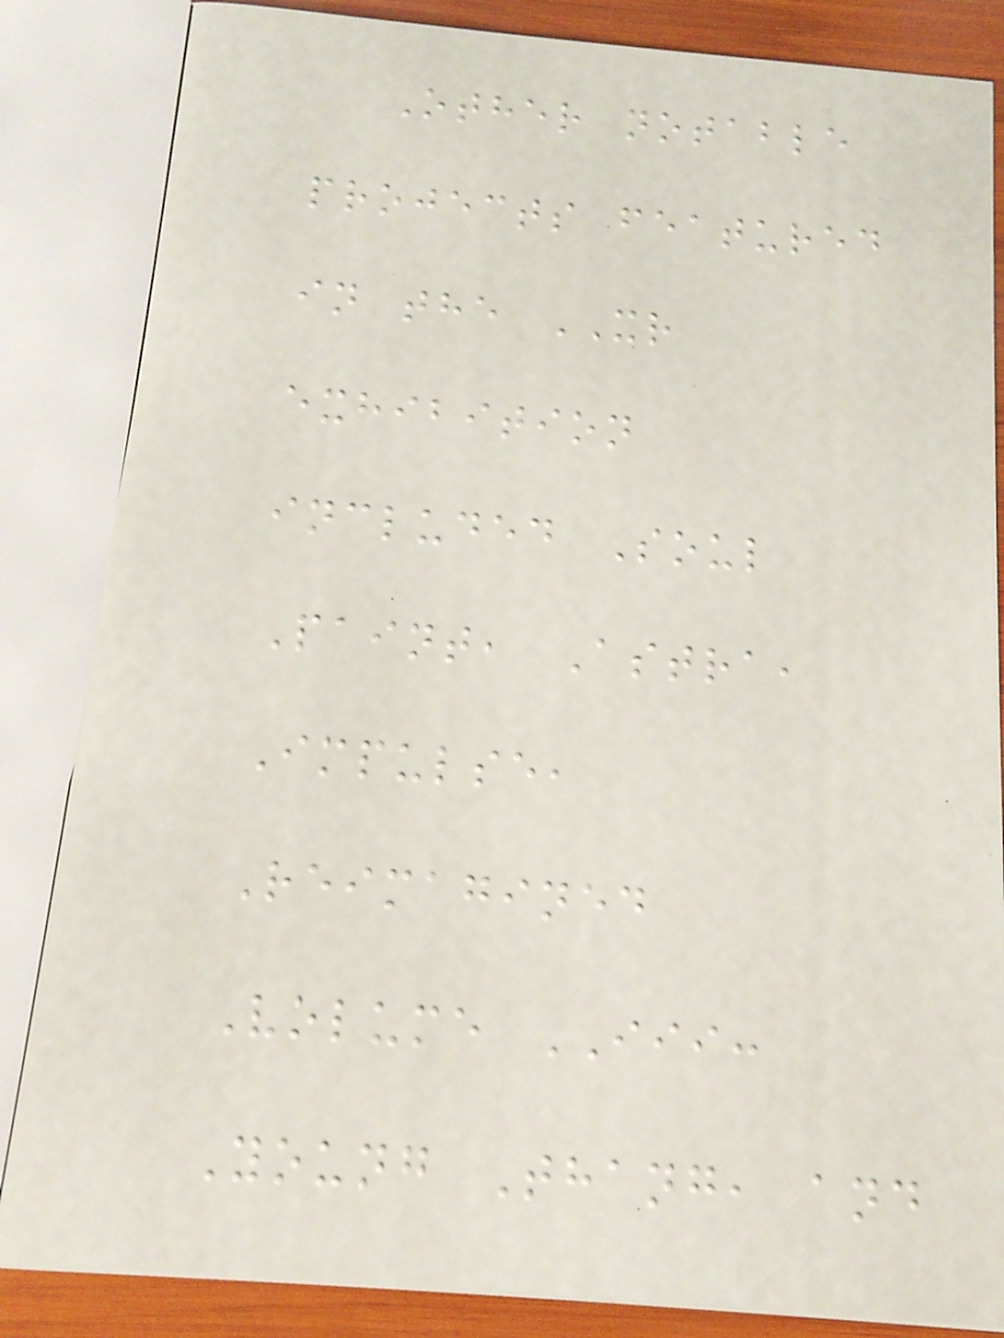Other notable
projects featured
in the XR
exhibition
included Soul
Paint, Astra,
Impulse,
Reimagined
Volume III:
Young Thang, and
